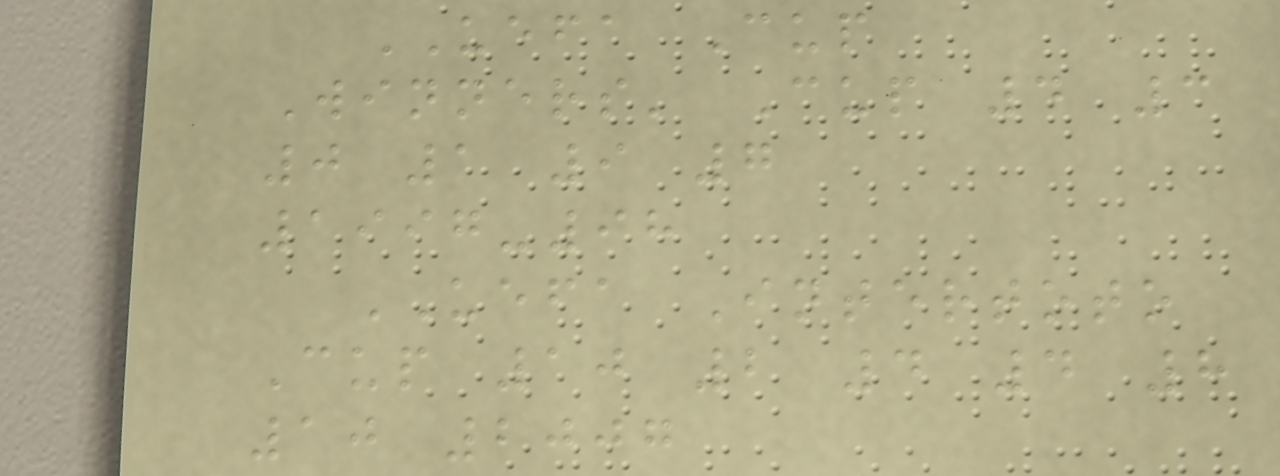UEFA Cup
Winners' Cup 4 3
0 1 9 7
1997-98
UEFA Intertoto
Cup 10 2 4 4 8
10 2007
